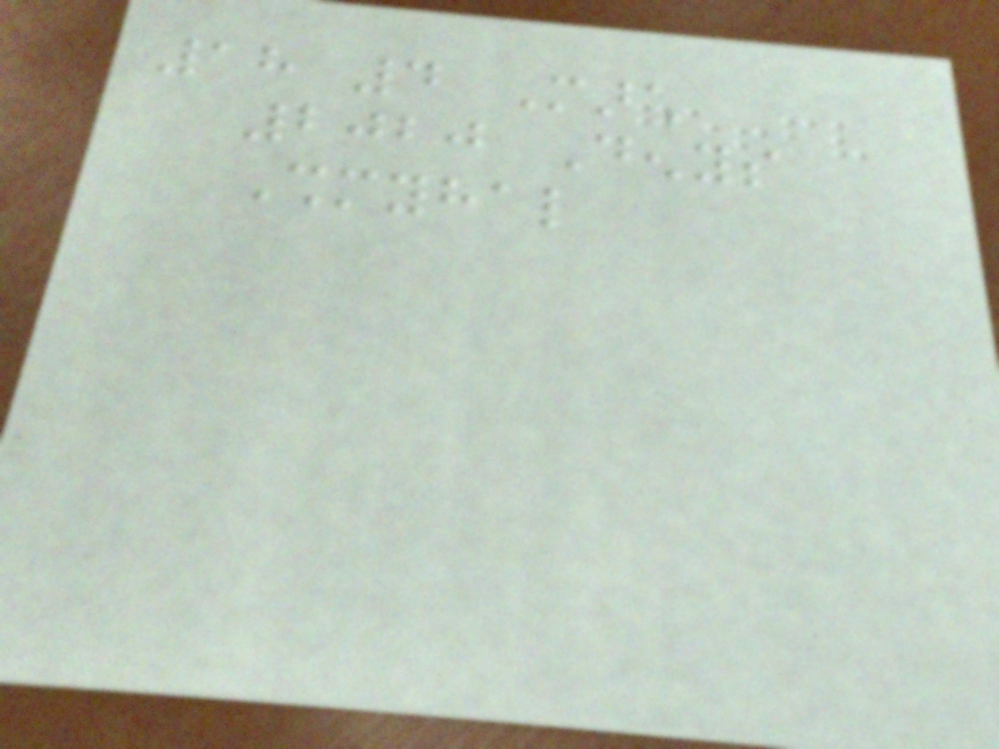18 4 March
2020 Denys
Shmyhal
